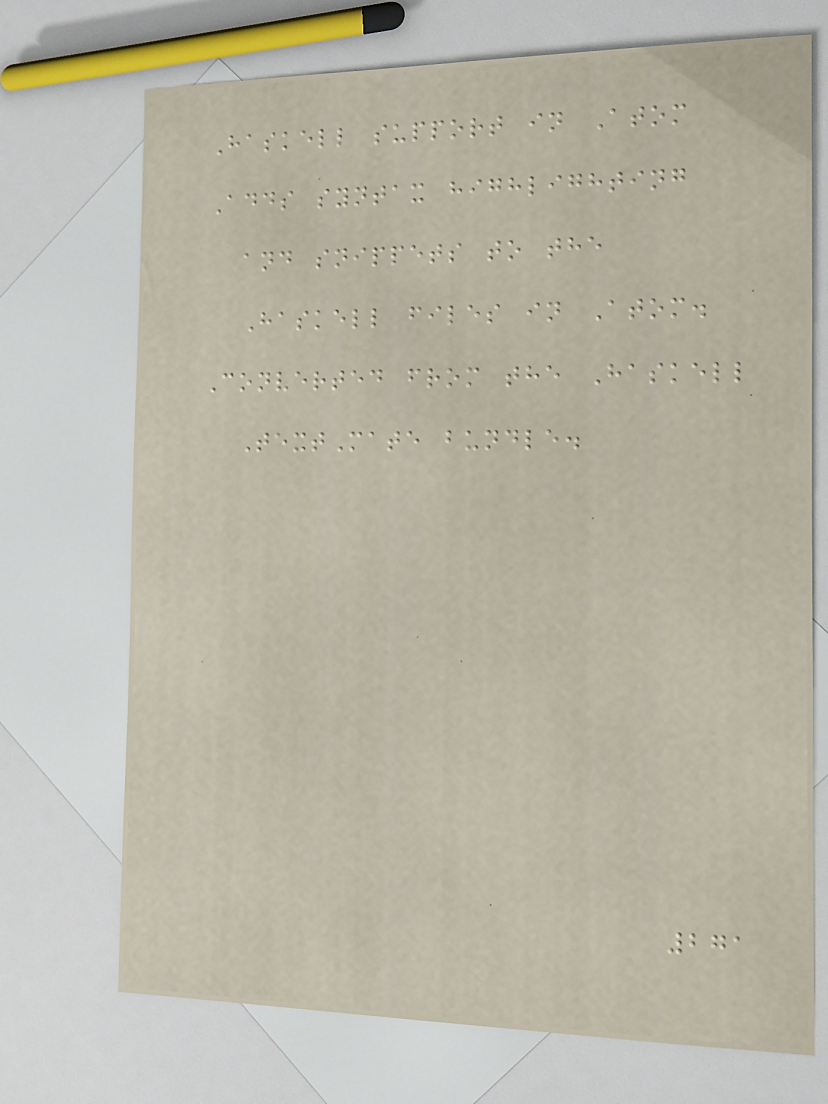Haskell support in Atom
Adds syntax highlighting
and snippets to the
Haskell files in Atom.
Converted from the Haskell
TextMate bundle.
271
